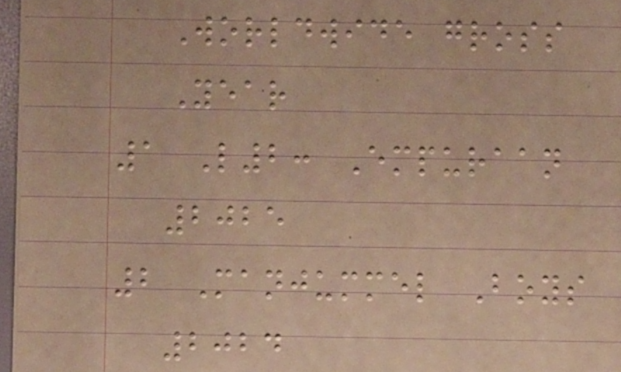Worldwide gross
Year
1 L2: Empuraan
2025
2 Manjummel Boys
2024
